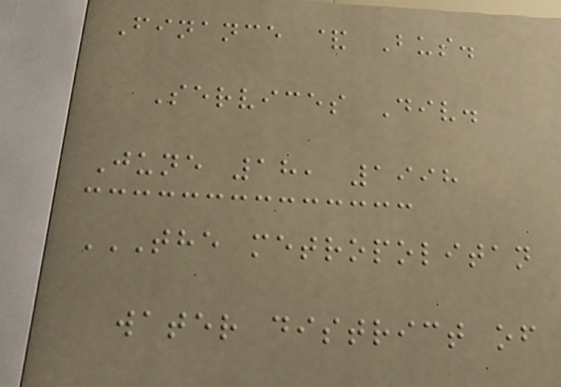Finance & Bus.
Services Div.
June 18, 1998
THE METROPOLITAN
WATER DISTRICT OF
